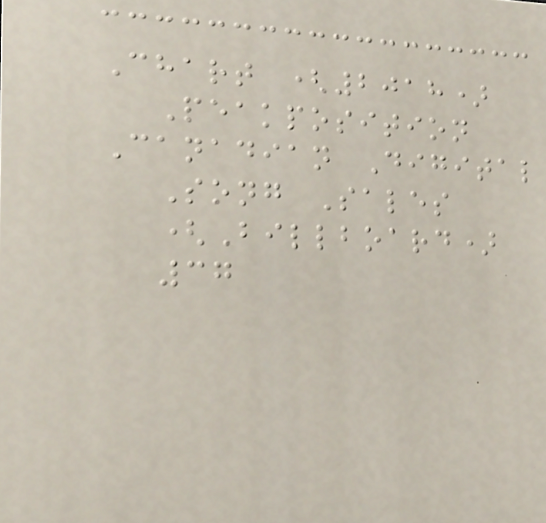Chart (2018)
Peakposition
Canadian Digital
Song Sales
(Billboard)
37
